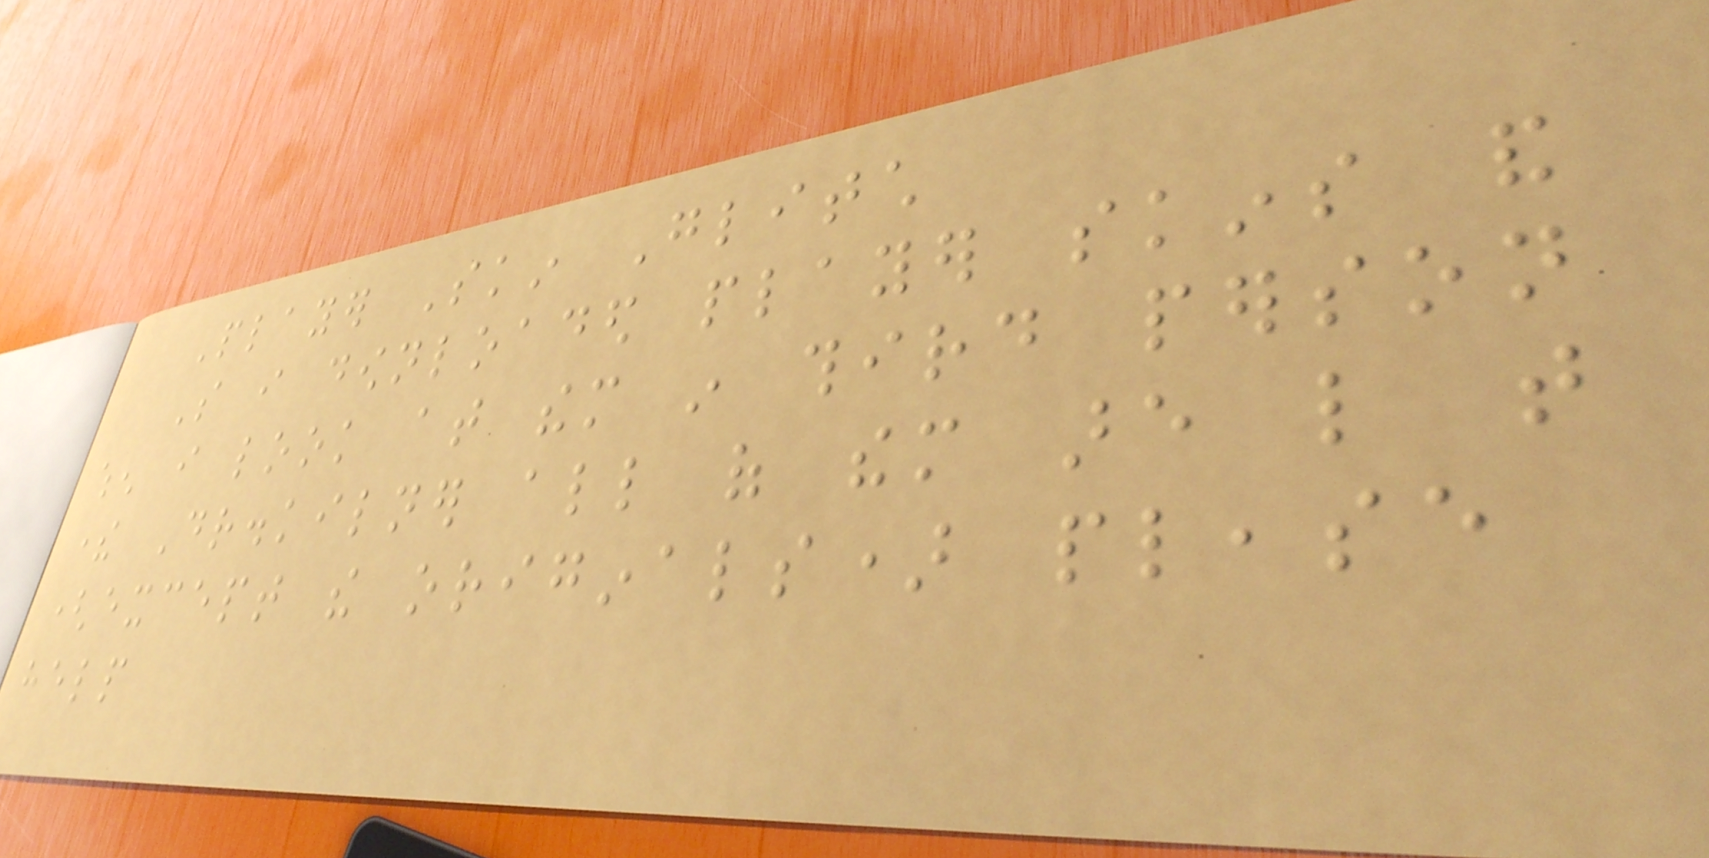Player Skin Glitch
So i downloaded player skins and
when i look at them in third person
there Dr.kilner all of them are like that
(except the originals) please
help
